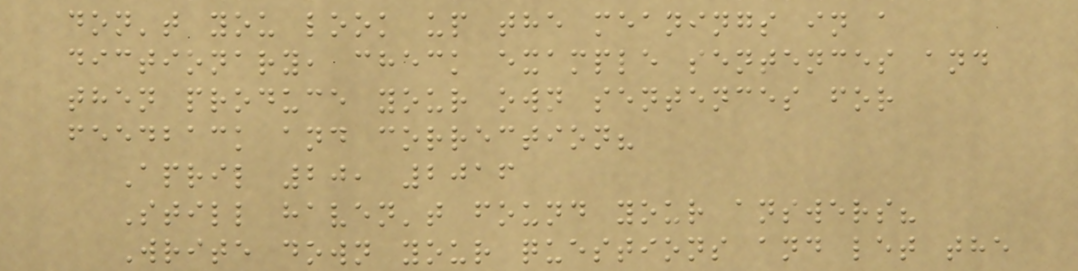don't you look up the meanings in a
dictionary, check example sentences and
then produce your own sentences for
feedback and correction?
April 20, 2016
Still haven't found your answers?
Write down your questions and let the
